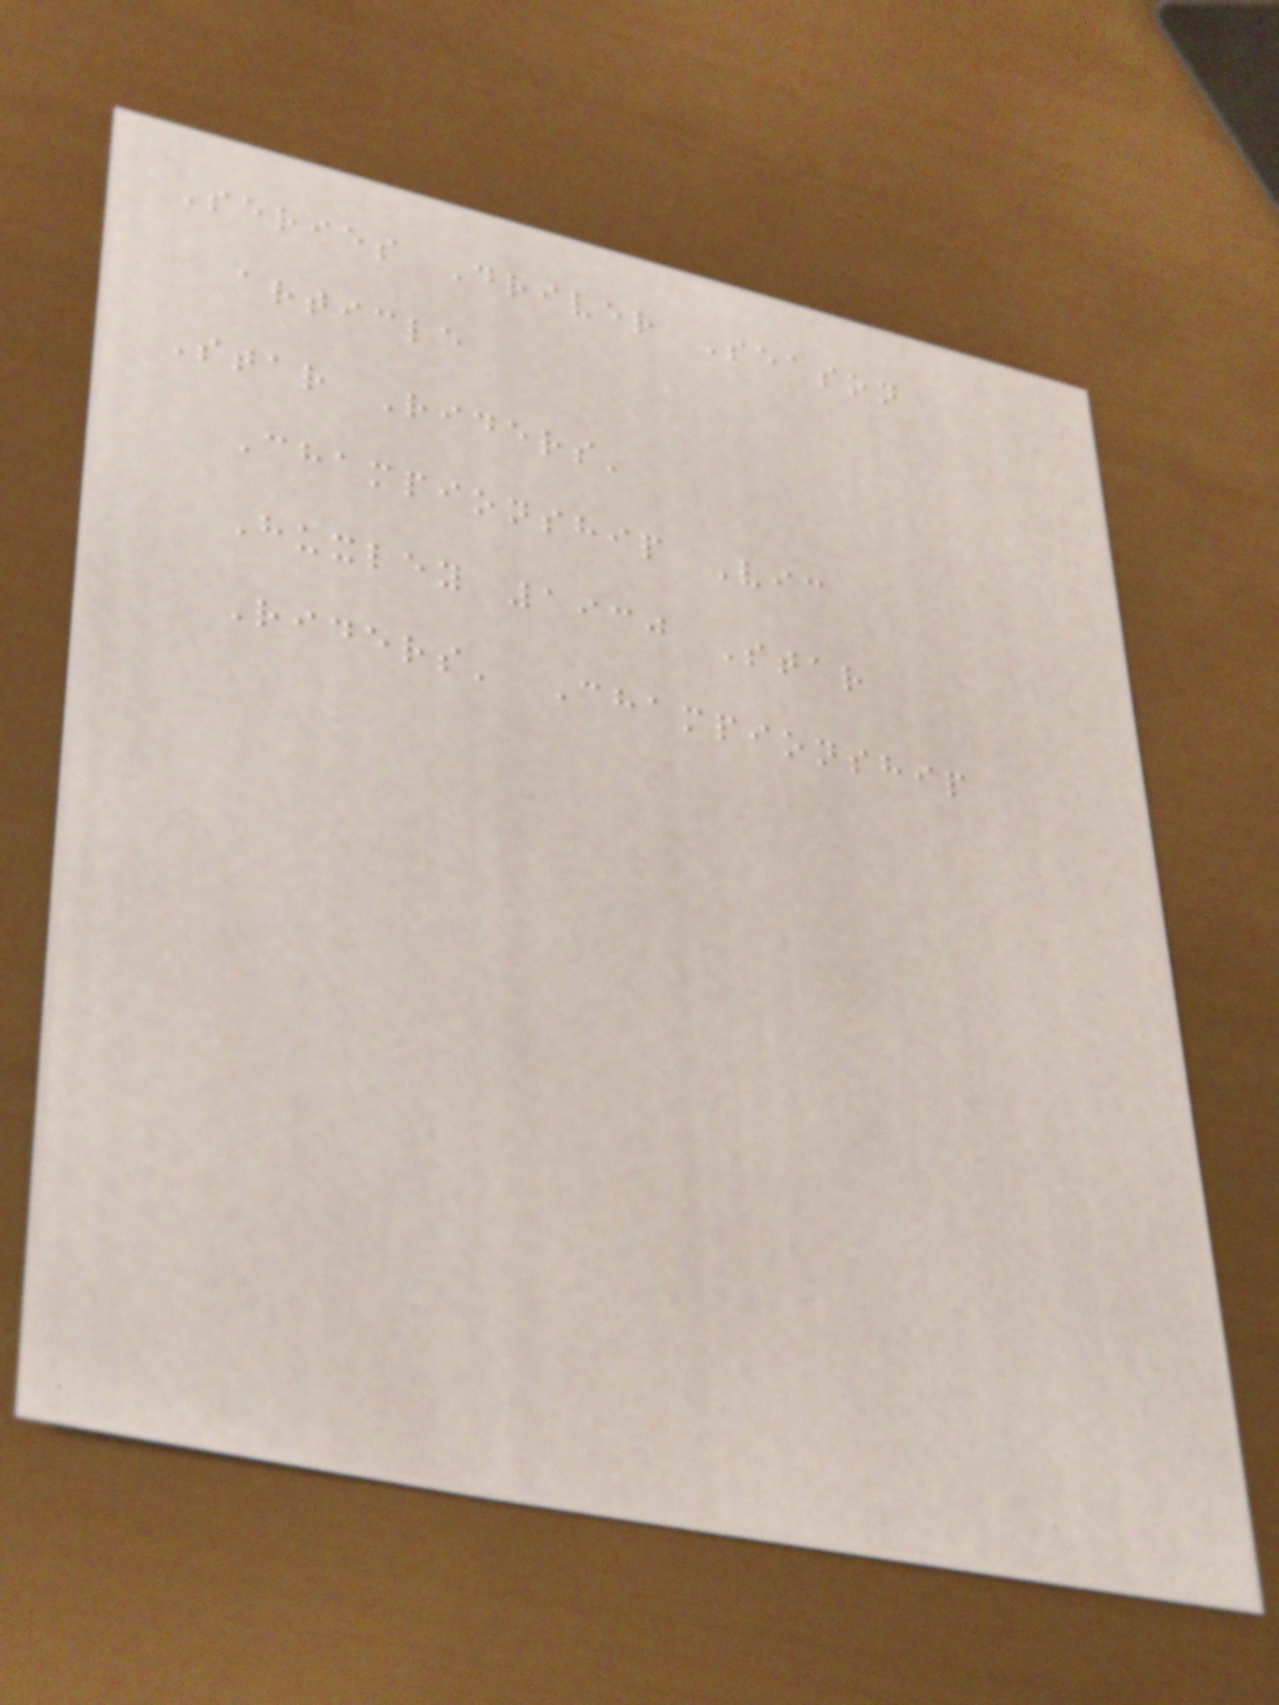Series Driver Season
article
Star Riders'
Championship Vic
Huxley 1930 Star
Riders' Championship
